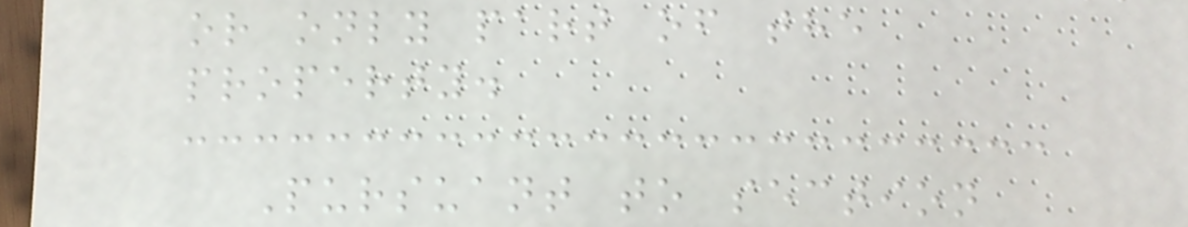or only part of the
property.
Pursuant to section
